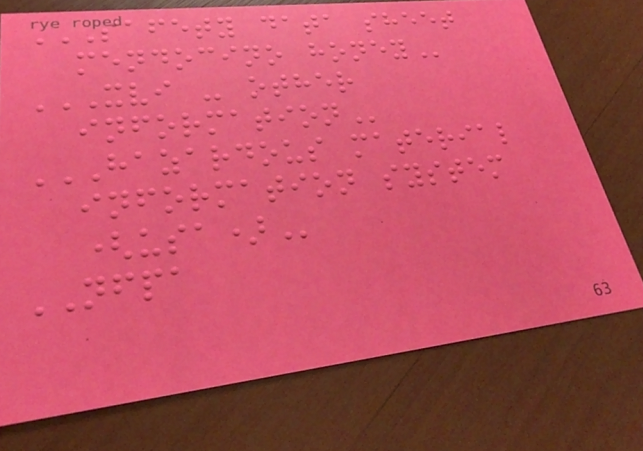SAFETY DATA SHEET
MENDOCINO HONEY
XVI - OTHER
INFORMATION
HAZARDOUS MATERIAL
INFORMATION SYSTEM
(USA)
NFPA
